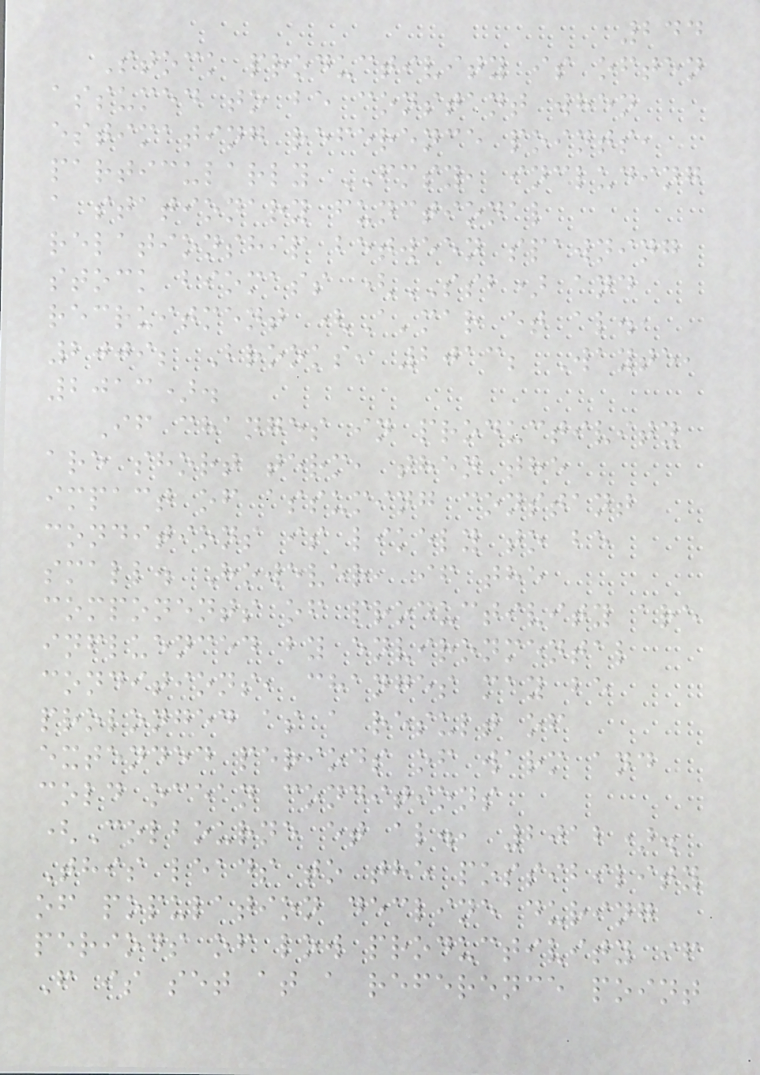244
Stock productivity is often
assumed to be constant when
estimating reference points,
particularly FMSY, including
a stationary functional
relationship between spawning
stock biomass (SSB) and
recruitment (A'mar et al.,
2009; Brooks, 2013; Wayte,
2013).
If changes in productivity
are short term, then the
impact of assuming constant
conditions is likely to be
small. However, if the
components of productivity are
influenced by environmental
conditions, changes may be
prolonged as a result of
extended periods of warm and
cold ocean conditions
(Colbourne et al., 2012).
This leads to the possibility
of population decline during
periods of low productivity if
F is set at a reference point
